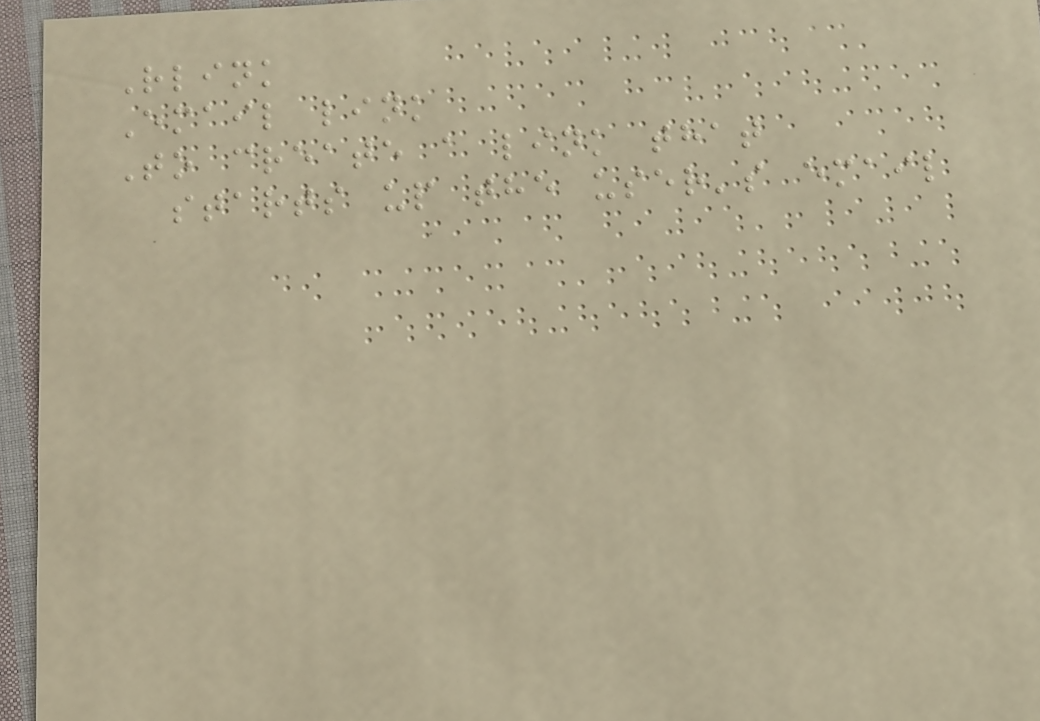Rlink
Email link
To create a link that
starts up the user's email
